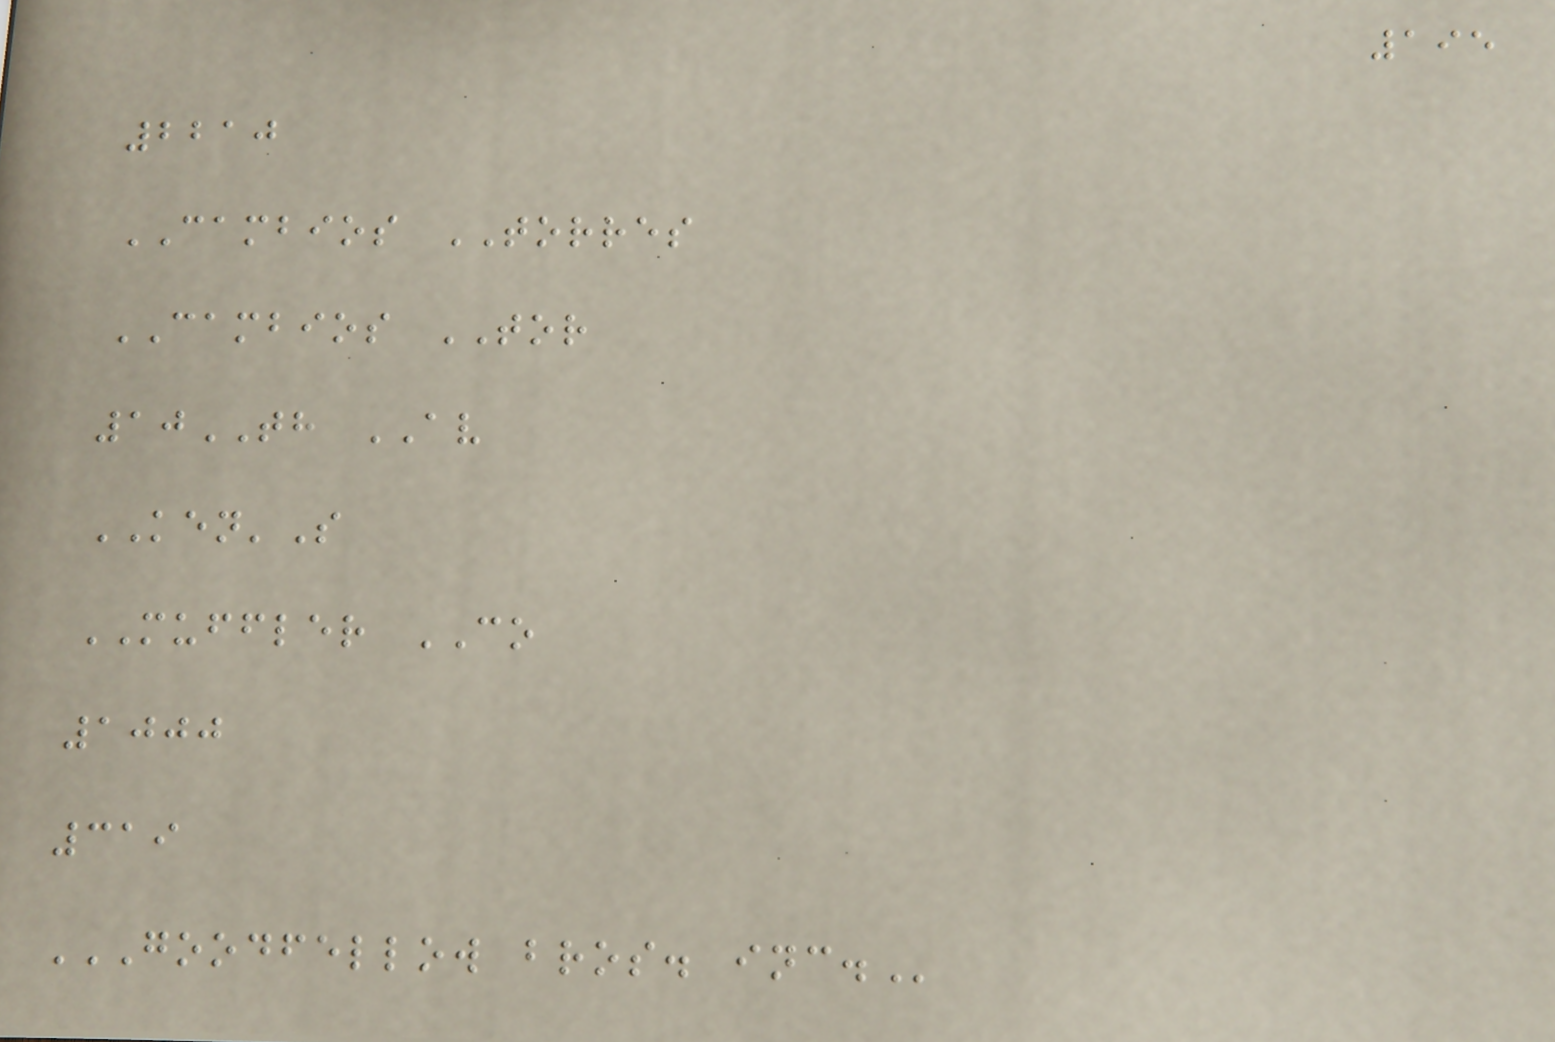195
2210
CAMBIOS TORRES
CAMBIOS TOR
10TH AV
KEN'S
MUFFLER CO
1000
319
GOODFELLOW BROS. INC.
